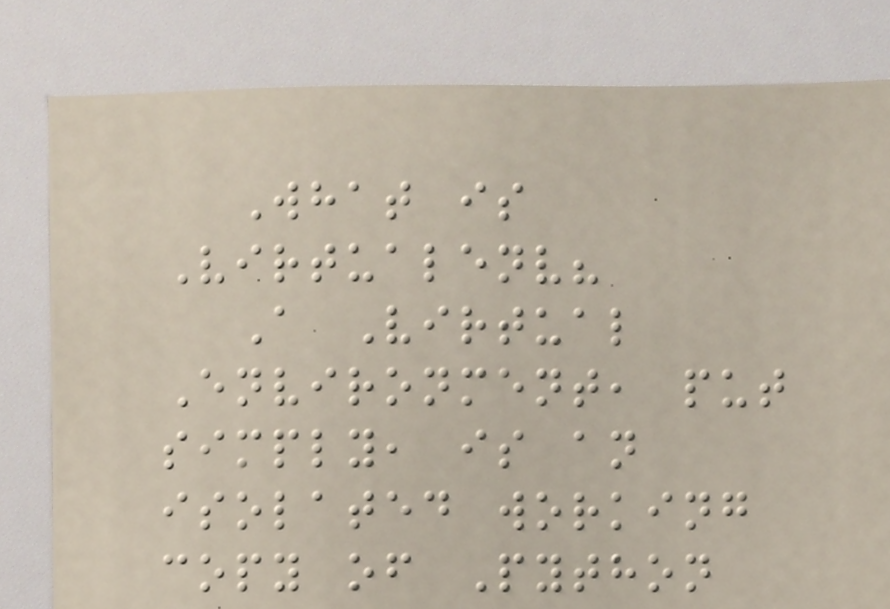What is
Virtualenv?
A Virtual
Environment, put
simply, is an
isolated working
copy of Python
